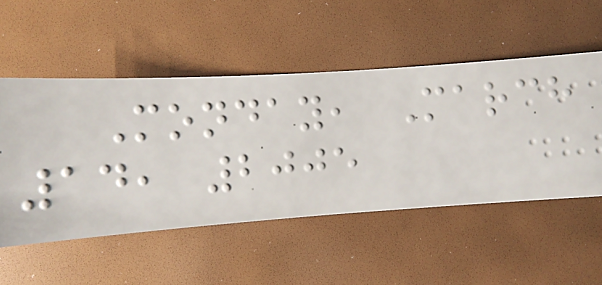Monday, March
14, 2005
